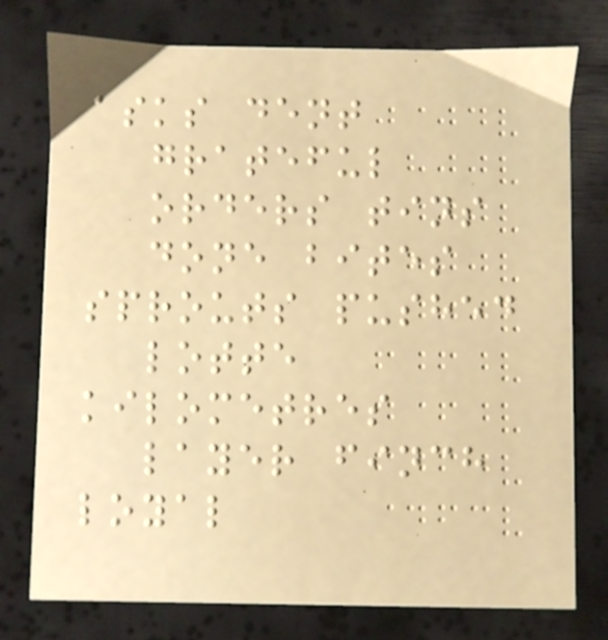asks dent
grateful
orders tins
done bites
sprouts pushed
lotte
kilometres
layer finch
loyal
